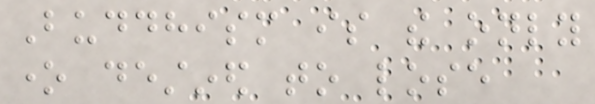Buddhism is the only
one destined to lose
